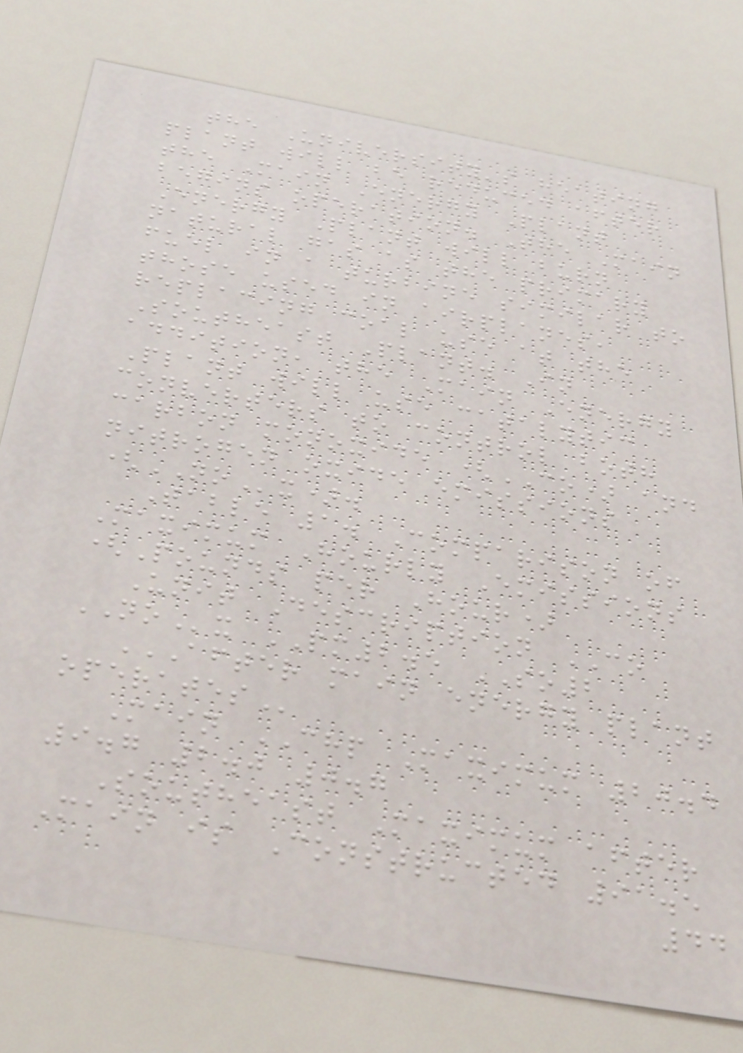the University's heating
plant will be reduced after
the Main Energy Plant
begins operation. The Main
Energy Plant will burn
natural gas as the primary
fuel in a turbine similar to
those used in airplanes,
replacing coal use at the
Southeast Plant. In
addition, the Main Energy
Plant will use catalytic
converters to control both
carbon monoxide (CO) and
nitrogen oxide emissions
(NOx).
Table 1. Comparison of
Maximum Hourly Emissions
(Pounds per Hour)
Unit Description CO
NOx PM2.5 SO2
AFTER MAIN ENERGY PLANT
OPERATES
Main CHP Maximum 20.4
9.7 2.0 0.7
Southeast Maximum after
Main is Constructed 91.5
44
